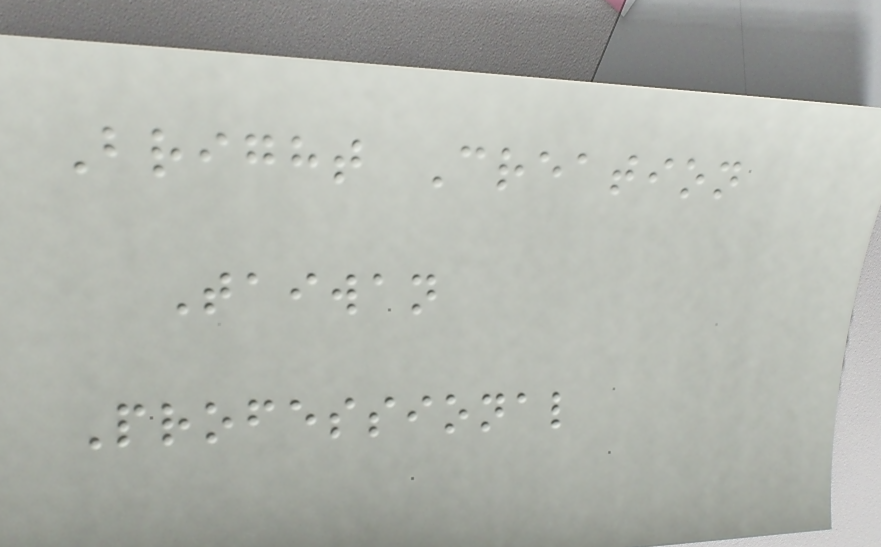Bright Creation
Taiwan
Professional
